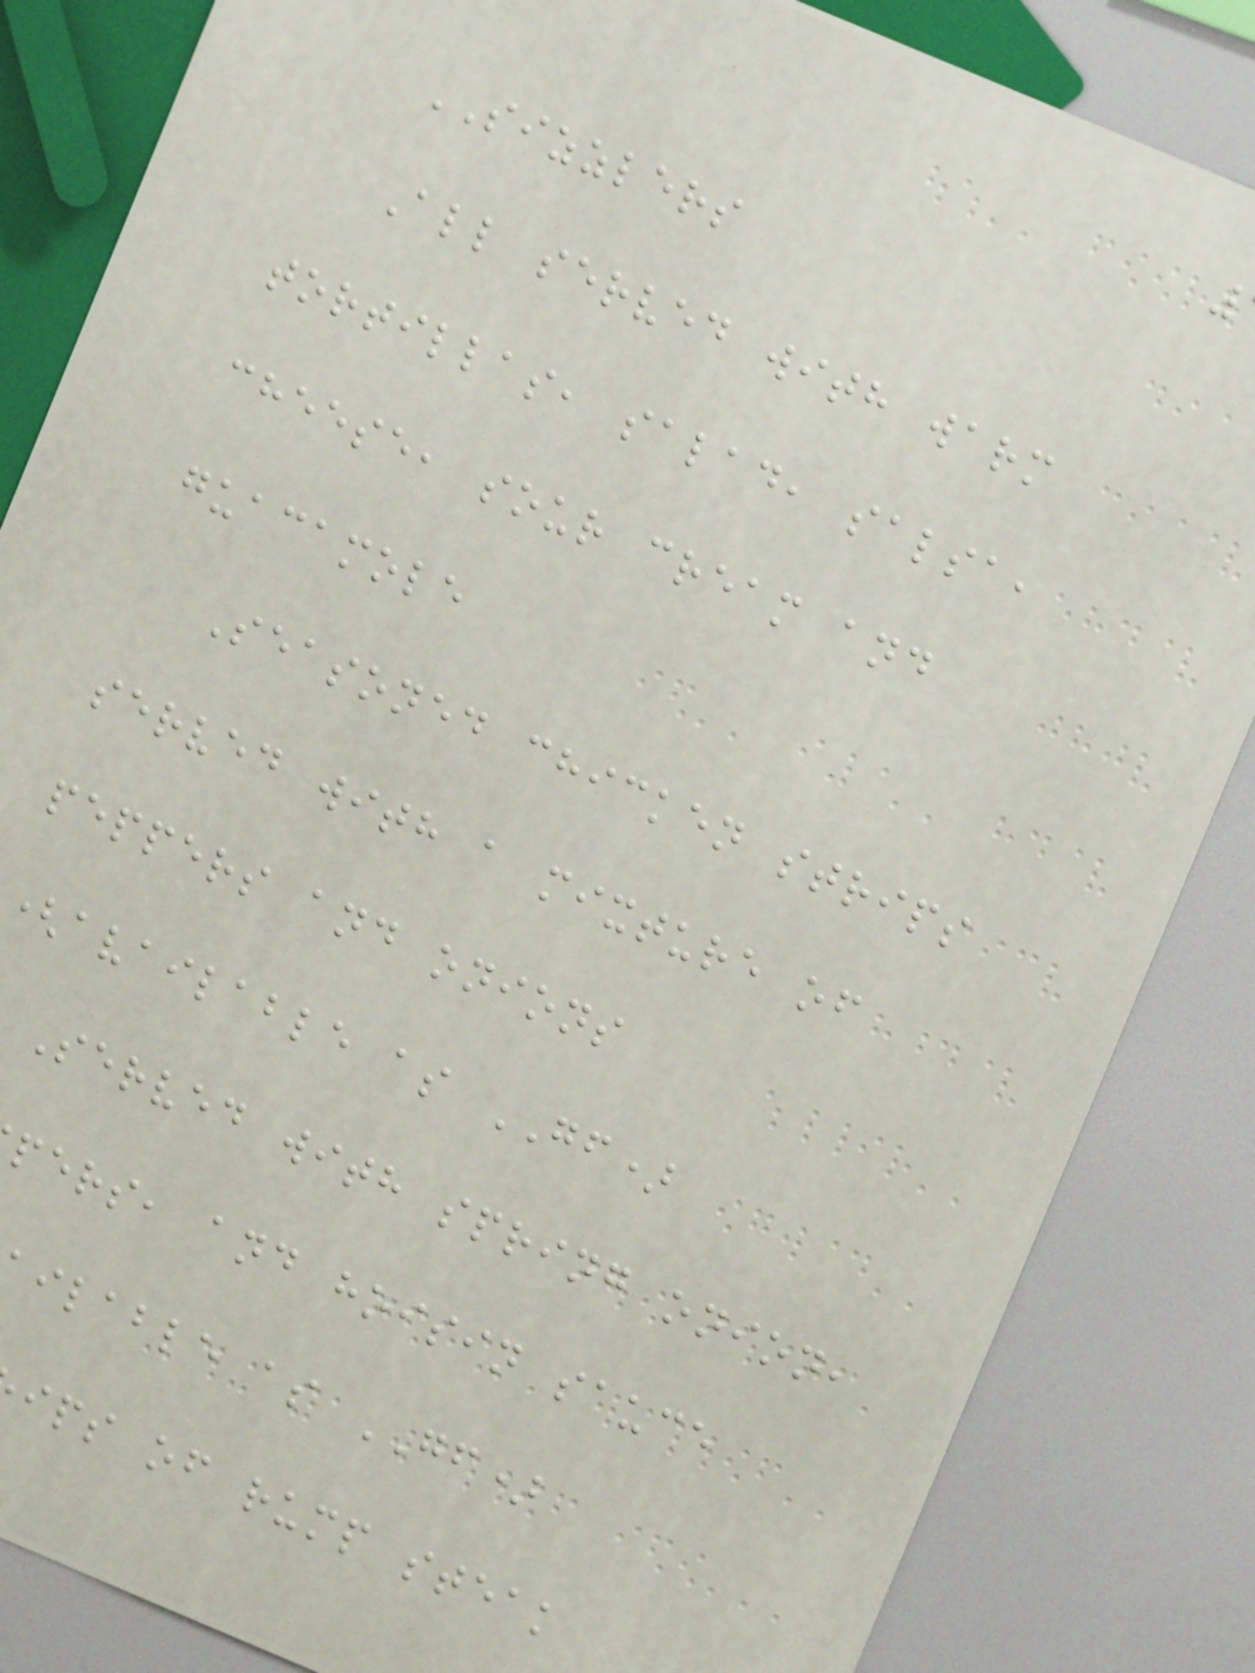SIZZLERS
All served with warm
tortillas, salad, salsa,
cheese, sour cream and
guacamole
Seasoned chicken strips
served with a mixture of
peppers and onions
(available as GF)
Served with spring onion,
pers, and hoisin sauce
ilable as GF)
ips of rump steak
